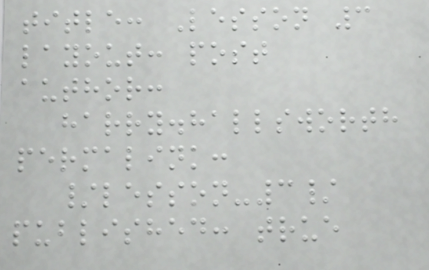title: Lesson 3
layout: post
author:
harry.hallsworth
permalink:
/lesson-3/
published: true
